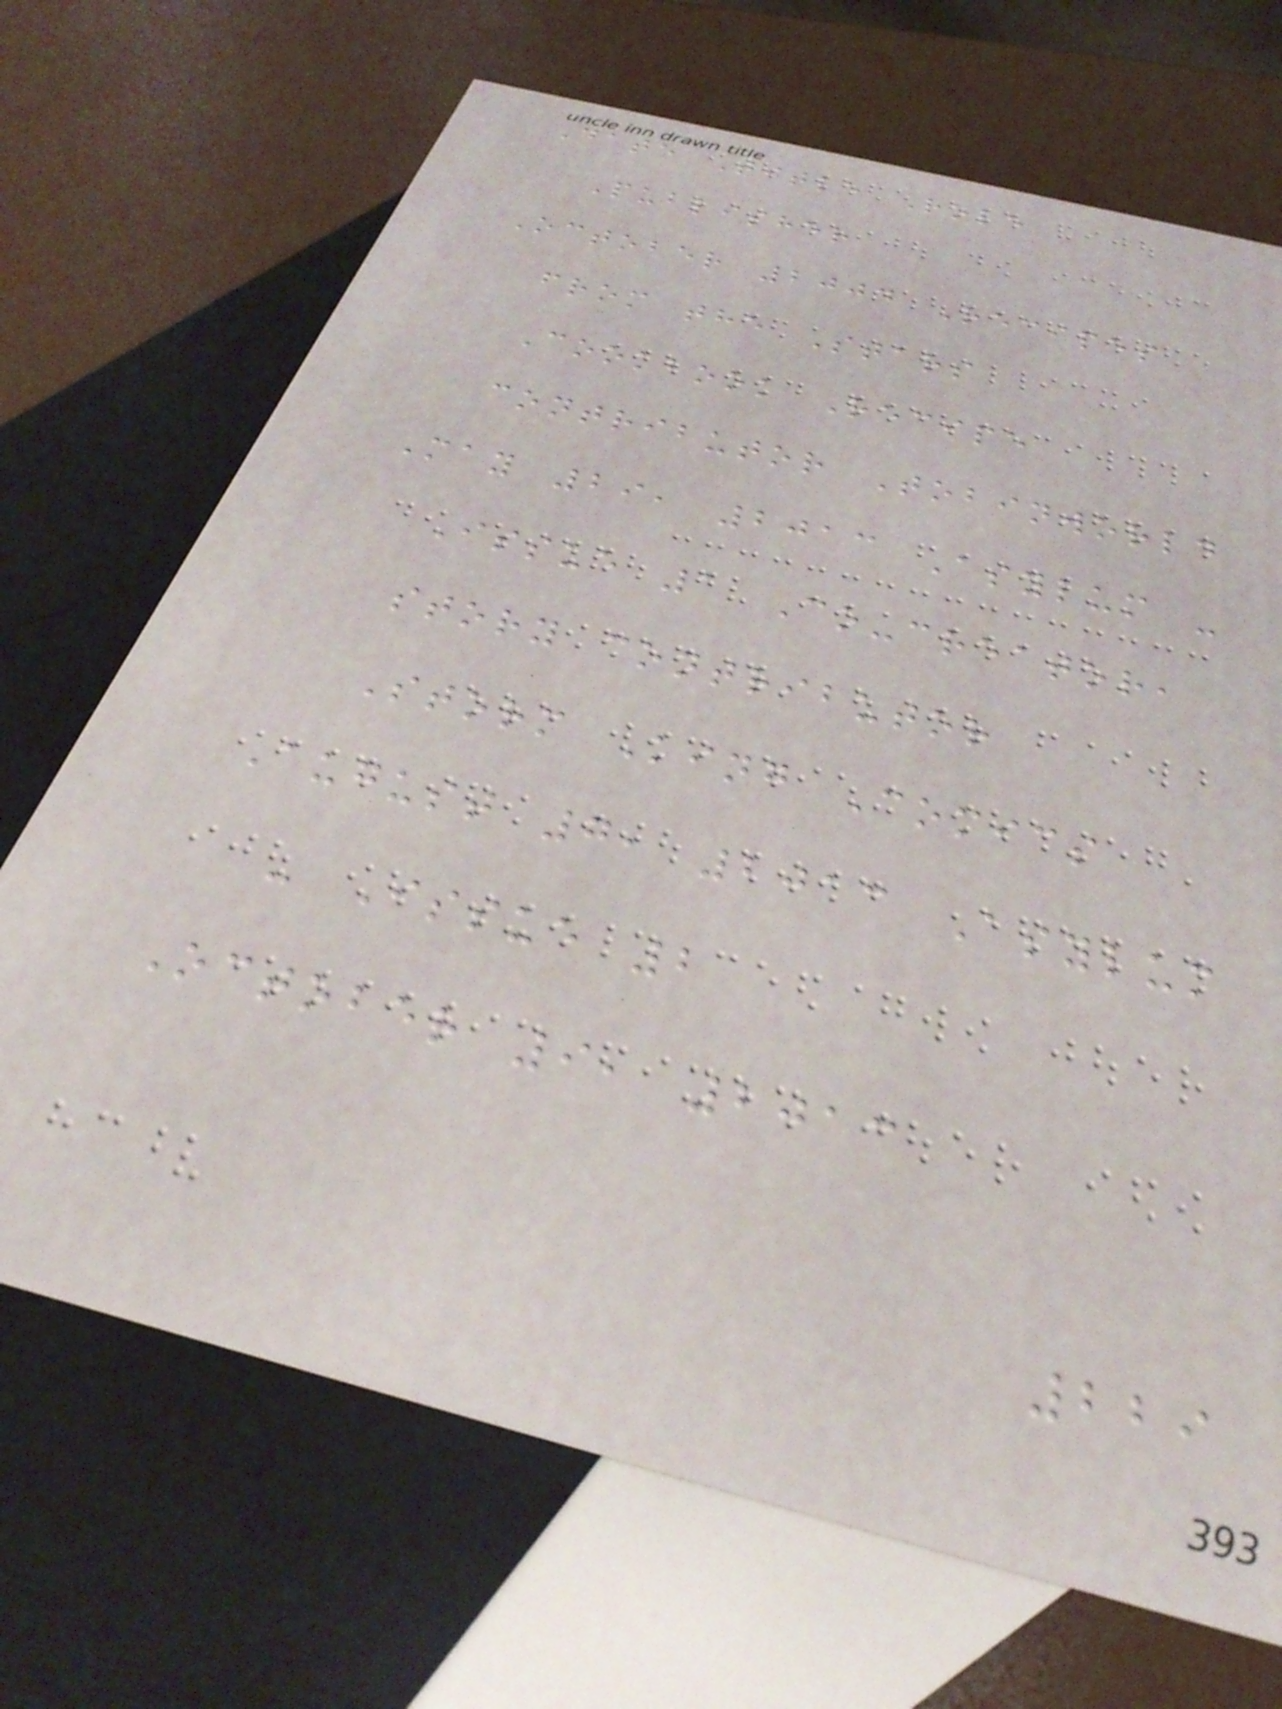Date Title Role
Publisher
October 2004 Recipes
from the Stars
Cookbook Recipe
contributor Tobinworld
May 29, 2013 Asylum -
Issue 1 Co-creator,
story contributor
Storm King Comics
August 7, 2013 Asylum
- Issue 2
October 9, 2013
229
